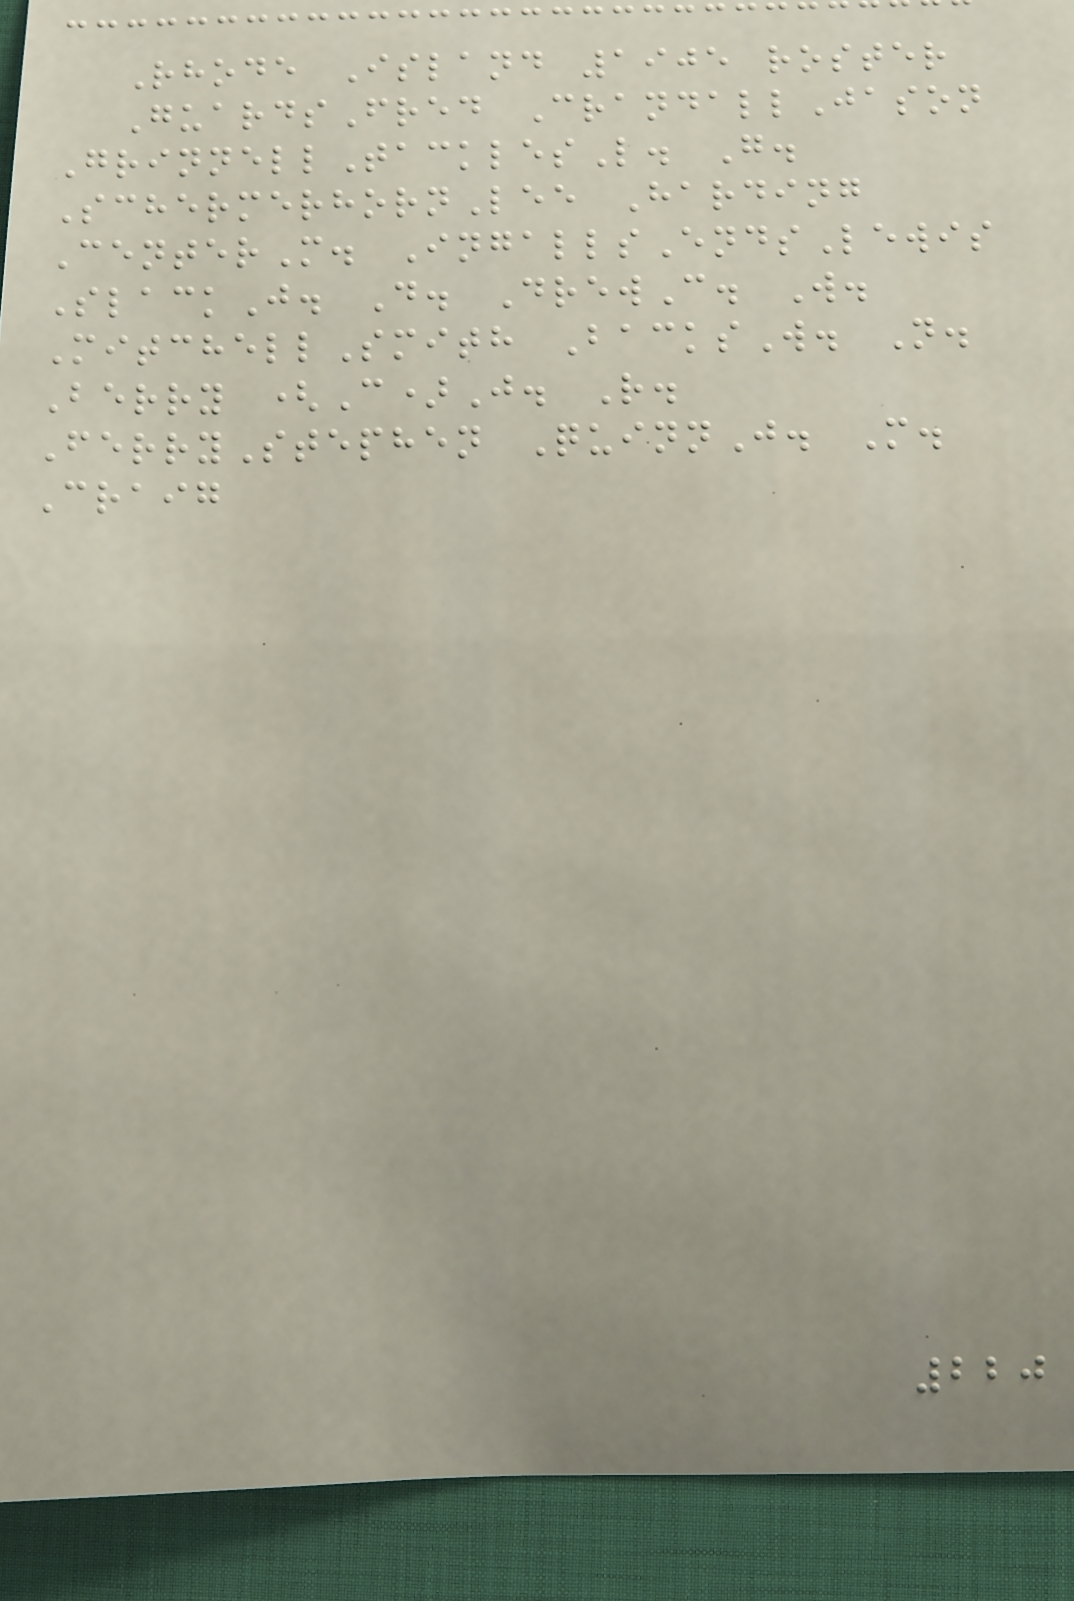Rhode Island 1905 roster
GuardsFred CrandallJason
GrinnellTacklesL. G.
SchermerhornLee Harding
CenterM. IngallsEndsLewis
SlackJ. D. DrewC. W.
MitchellSmith BacksW. N.
Berry (C)J. R.
FerryStephen QuinnJ. M.
Craig
220
